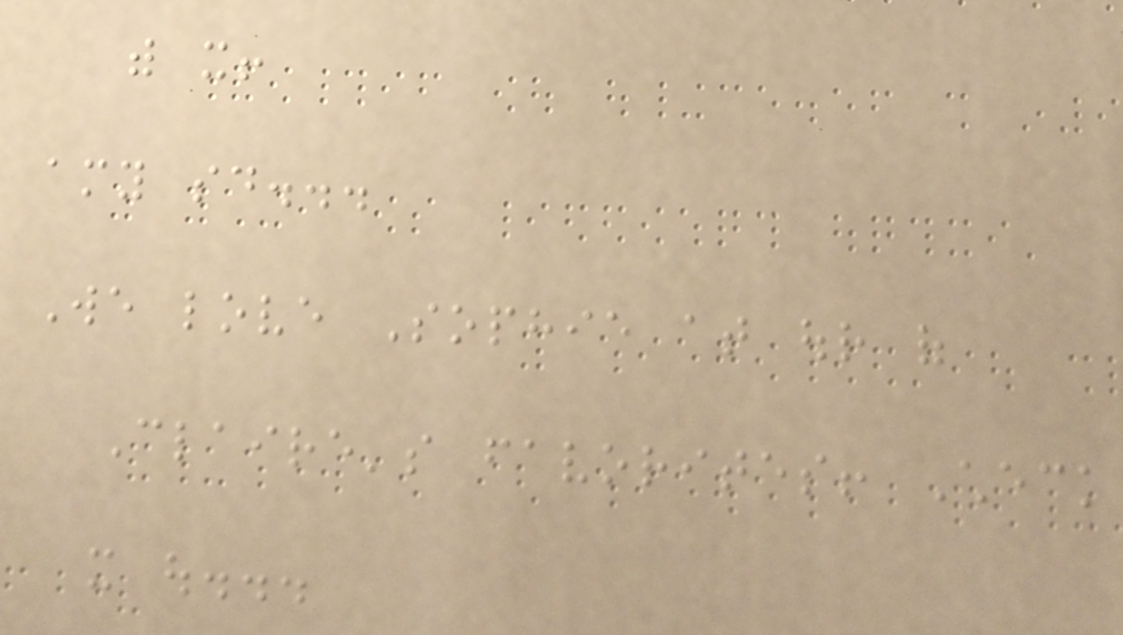with it!
amy said...
We love Sophie at our of
Claire's favorites! Check
it out...
